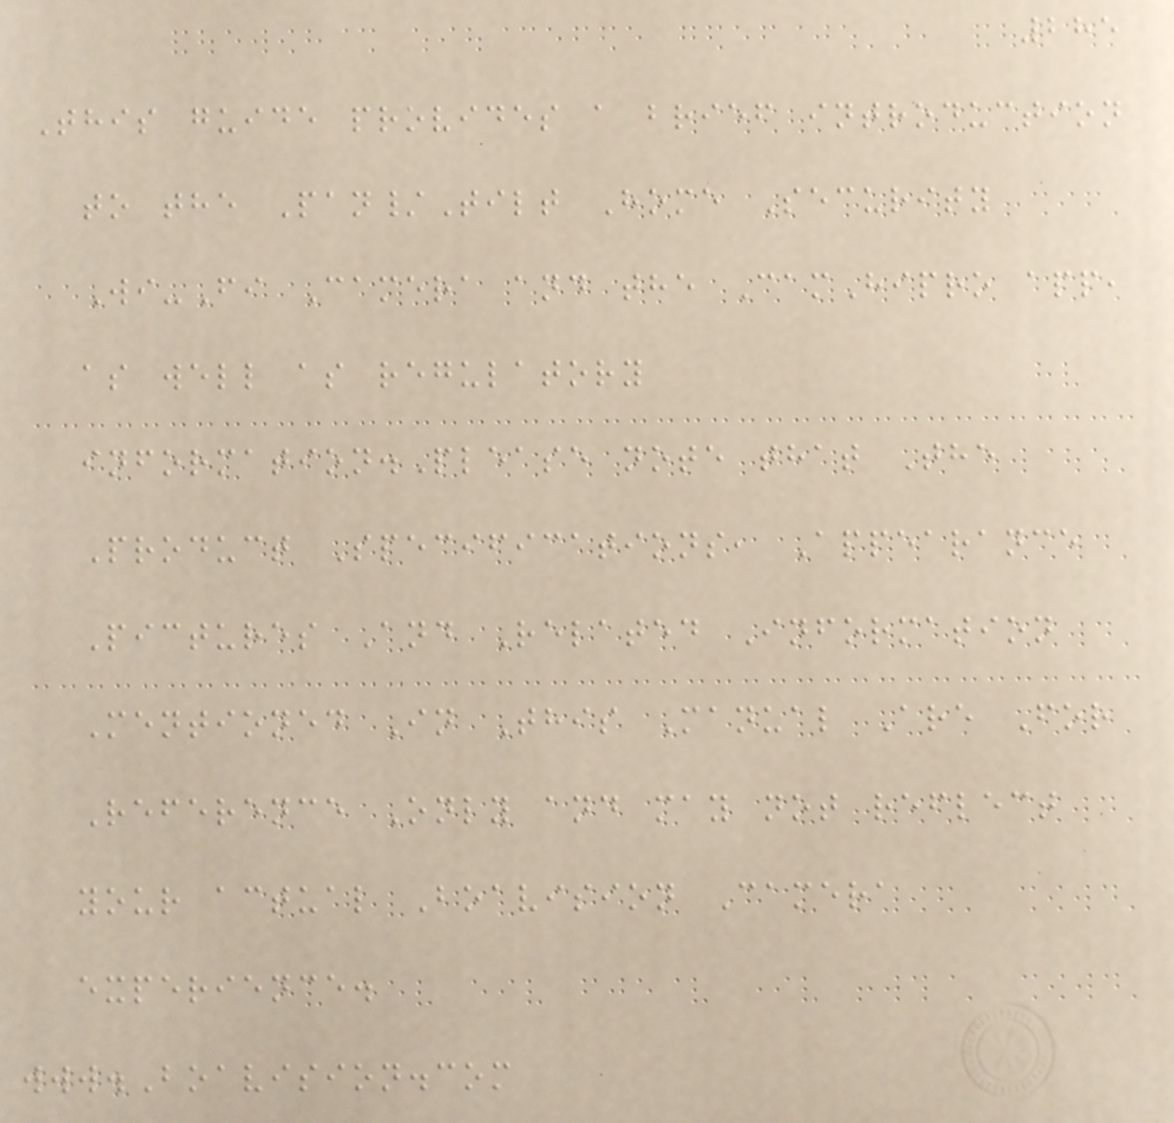285
This guide provides a brief introduction
to the Pan/Tilt Home Security
Wi-Fi Camera and the CamHipro app,
as well as regulatory
information.Please note that The
Product Specifications, Appearance
Pictures And Related Information
Mentioned In This Manual Are For
Reference Only and may not reflect
your actual Boavision Camera
experience.
www.Boavision.com
